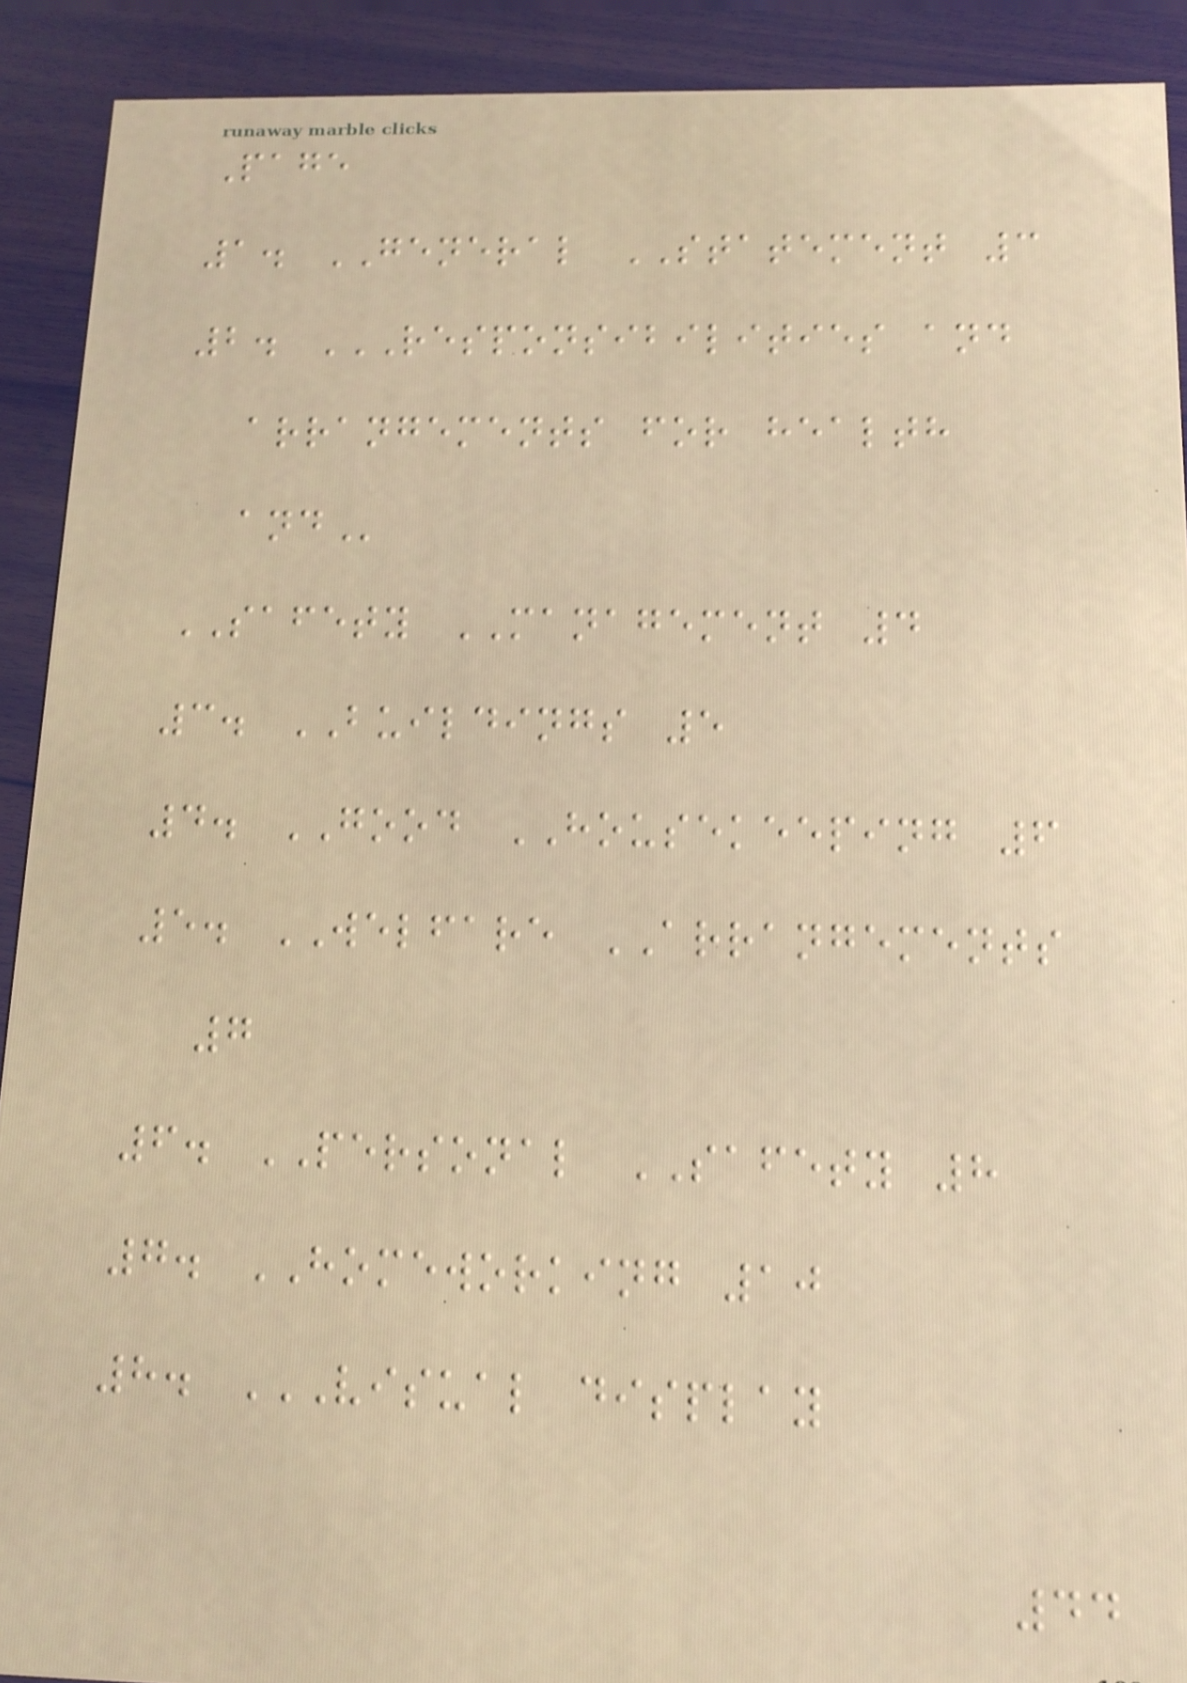Page
1. GENERAL STATEMENT 3
2. RESPONSIBILITIES AND
ARRANGEMENTS FOR HEALTH
AND
SAFETY MANAGEMENT 4
3. BUILDINGS 5
4. GOOD HOUSEKEEPING 6
5. WELFARE ARRANGEMENTS
7
6. PERSONAL SAFETY 8
7. HOMEWORKING 10
8. VISUAL DISPLAY
44
